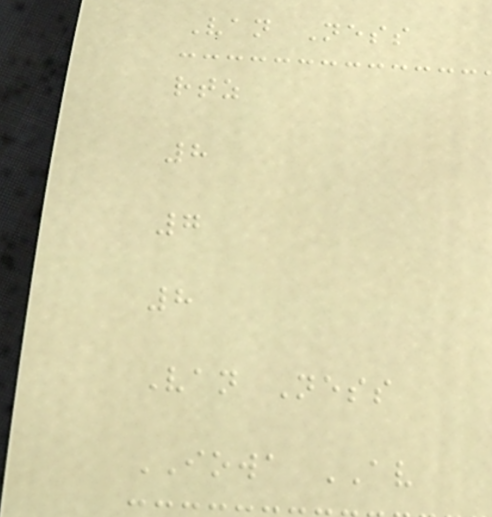Van Ness
rtz
8
7
8
Van Ness
IOWA AV
